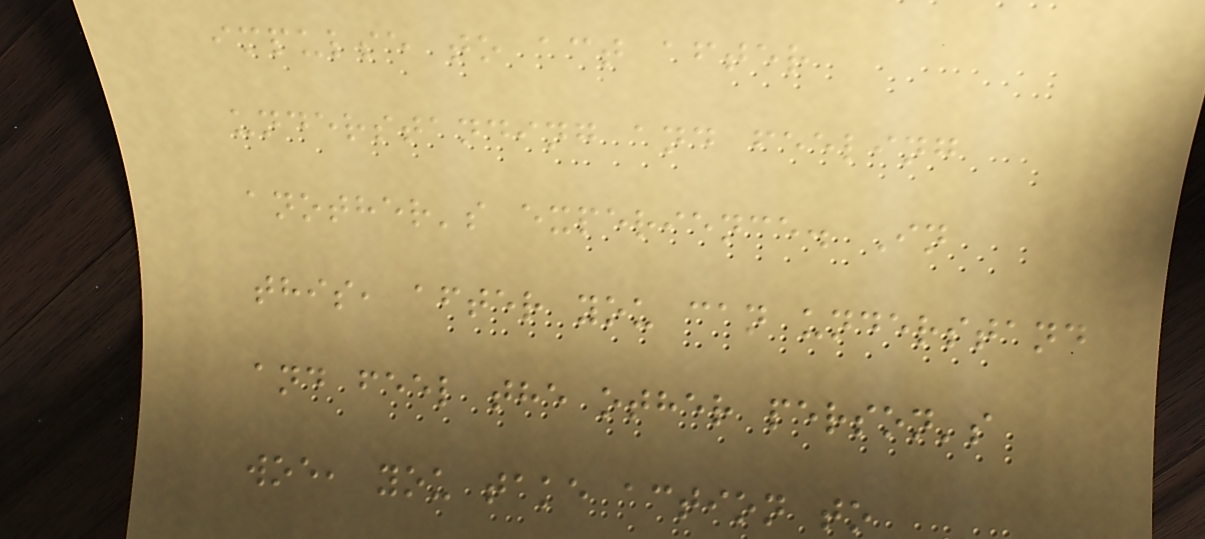impulse to act after
understanding and feeling
another's experience. In
this, after you can understand
and feel the other person's
woe, you take action to
